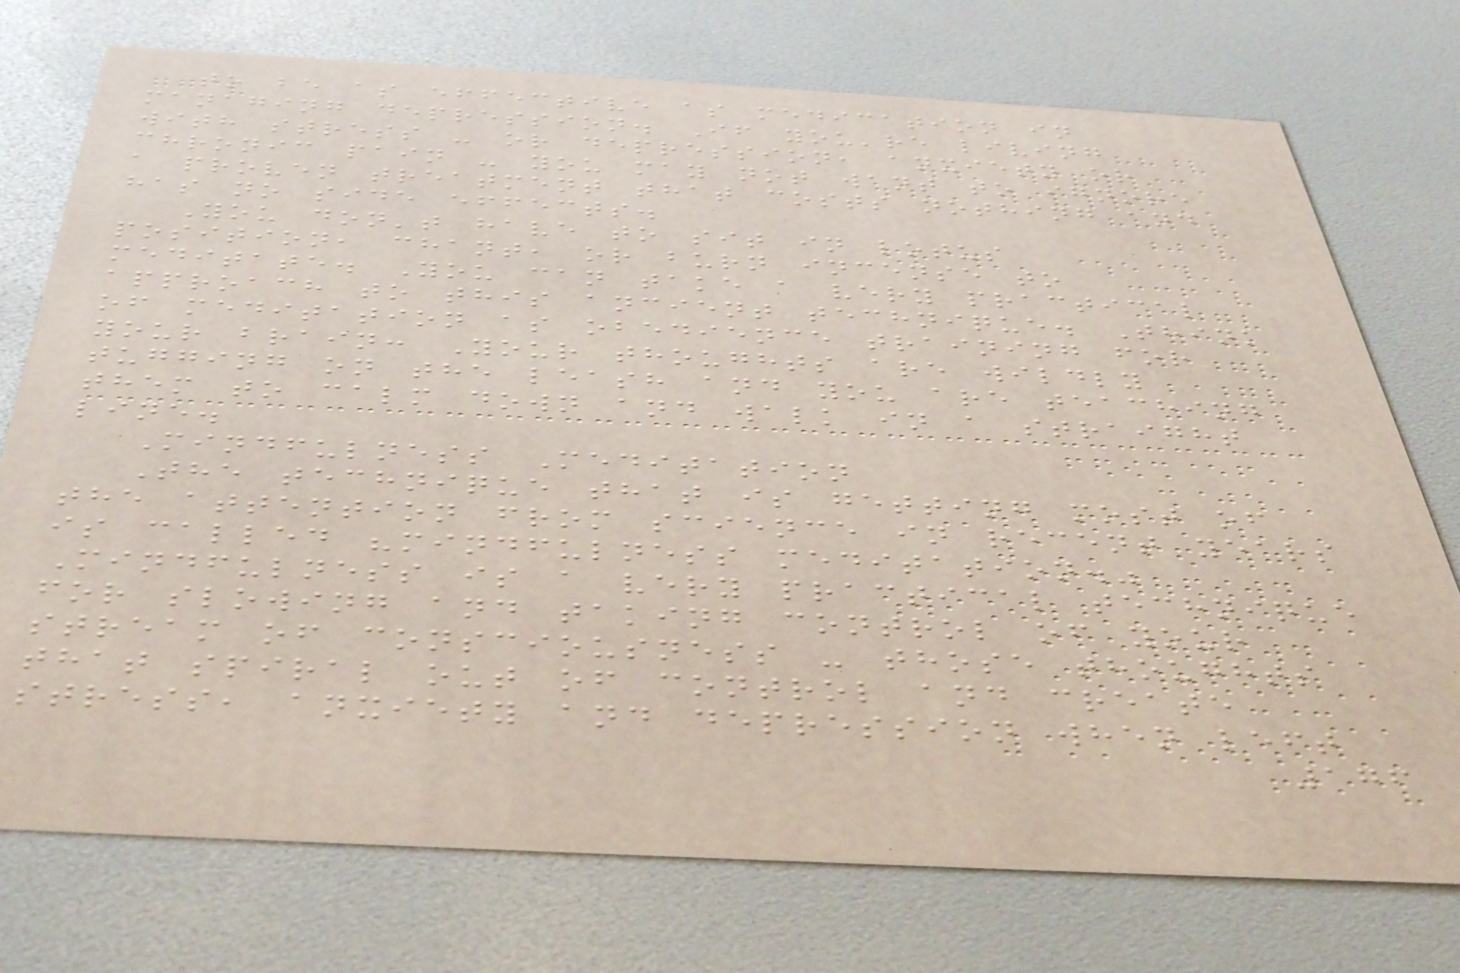to be as effective as medication in
managing depression. If you're living
with stress - or depression, anxiety or
chronic pain - you may not want to ignore
a proven treatment that costs nothing and
has no side effects.
You don't have to sit in lotus
position, chant, or burn incense to
meditate. You can take a very practical
approach to this ancient technique. Think
of meditation as obedience training for
your brain: Your thoughts are wildly
tugging on the leash and you are teaching
them to calm down and walk in a straight
line.
Mindfulness Meditation
The technique that is getting most of
the attention from science in recent years
is called "mindfulness meditation."
Mindfulness is a very practical technique
for slowing and taking control of your
stream of consciousness - those thoughts
that spiral out of control and create
stress, anxiety and depression when left
176
